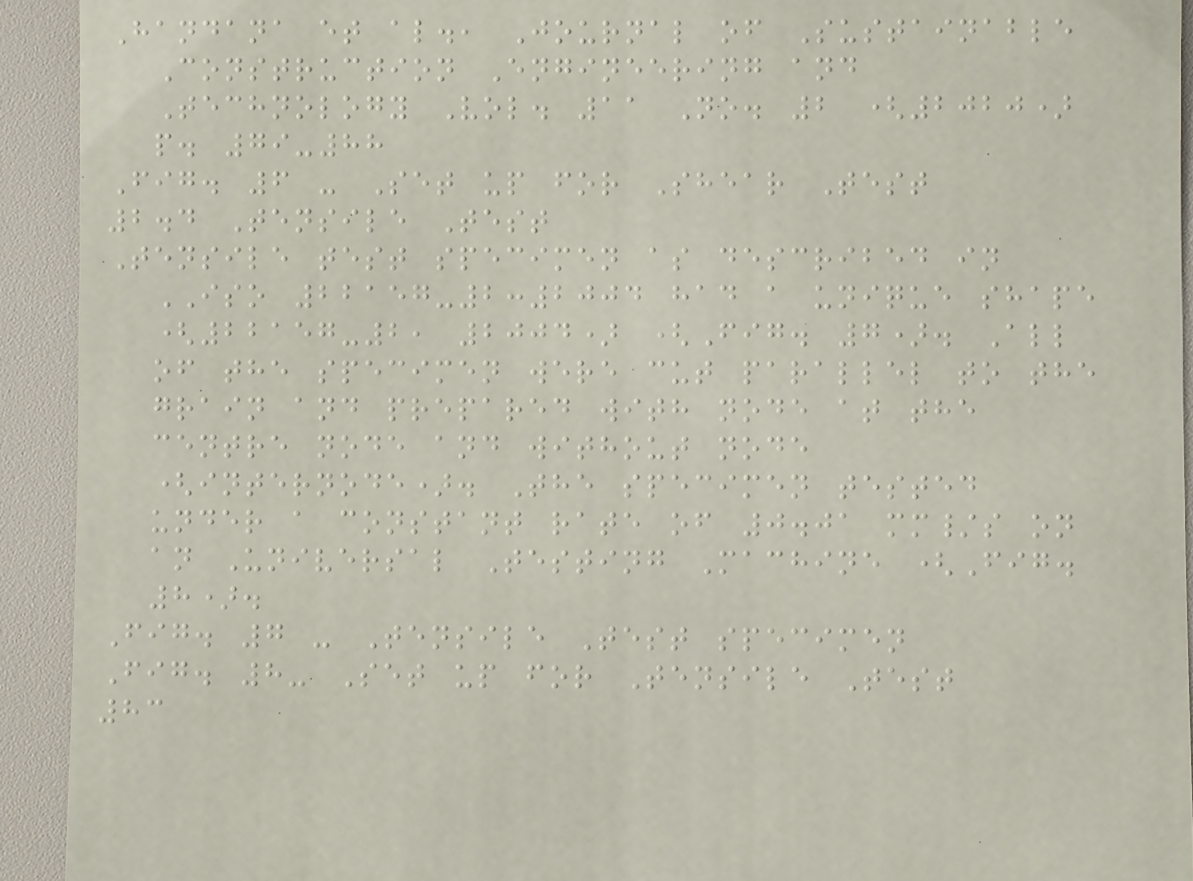Handana et al., Journal of Sustainable
Construction Engineering and
Technology Vol. 11 No. 2 (2020)
p. 79-88
Fig. 6 - Set up for Shear Test
2.4 Tensile Test
Tensile test specimen as described in
ISO 22157-2:2004 had a unique shape
(22157-2, 2004) (Fig. 7). All
of the specimen were cut parallel to the
grain and prepared with node at the
centre node and without node
(internode). The specimen tested
under a constant rate of 0.01 mm/s on
an Universal Testing Machine (Fig.
8).
Fig. 7 - Tensile Test specimen
Fig. 8- Set up for Tensile Test
83
